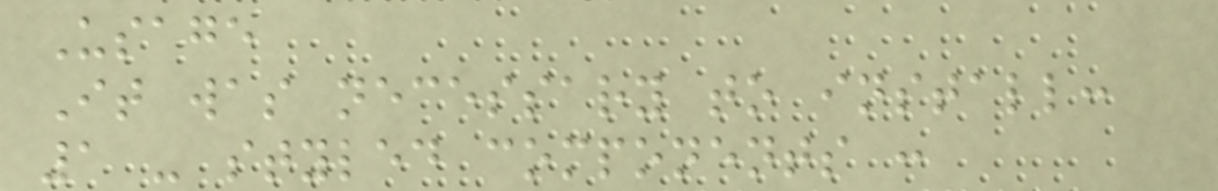Usage
It was necessary to install:
1 - styled components :
